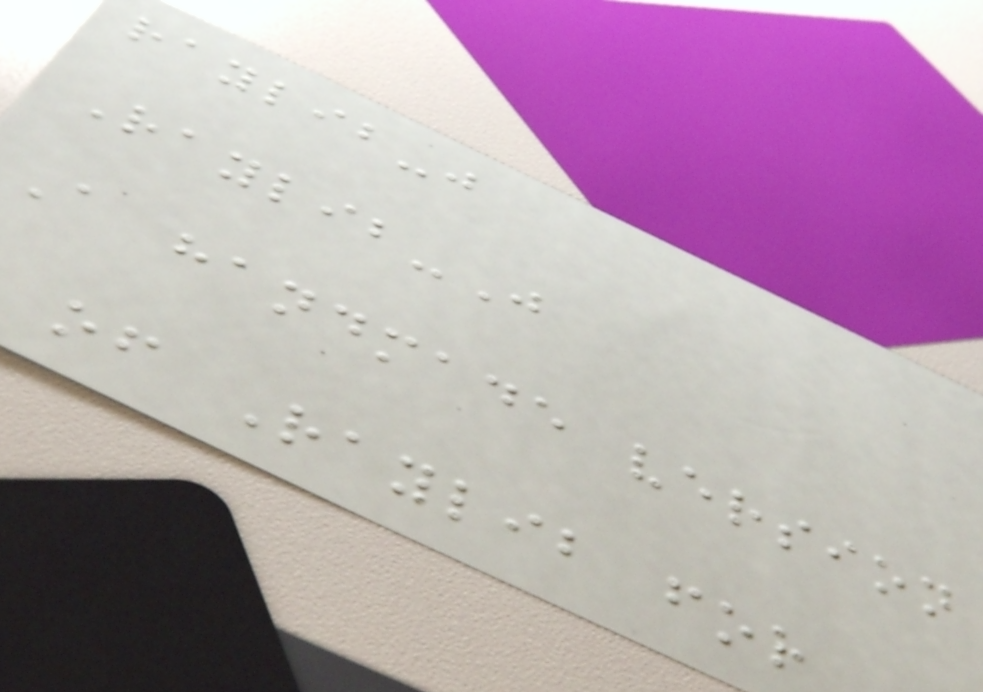raylib-j
Raylib-J
A handmade version
of Raylib for
